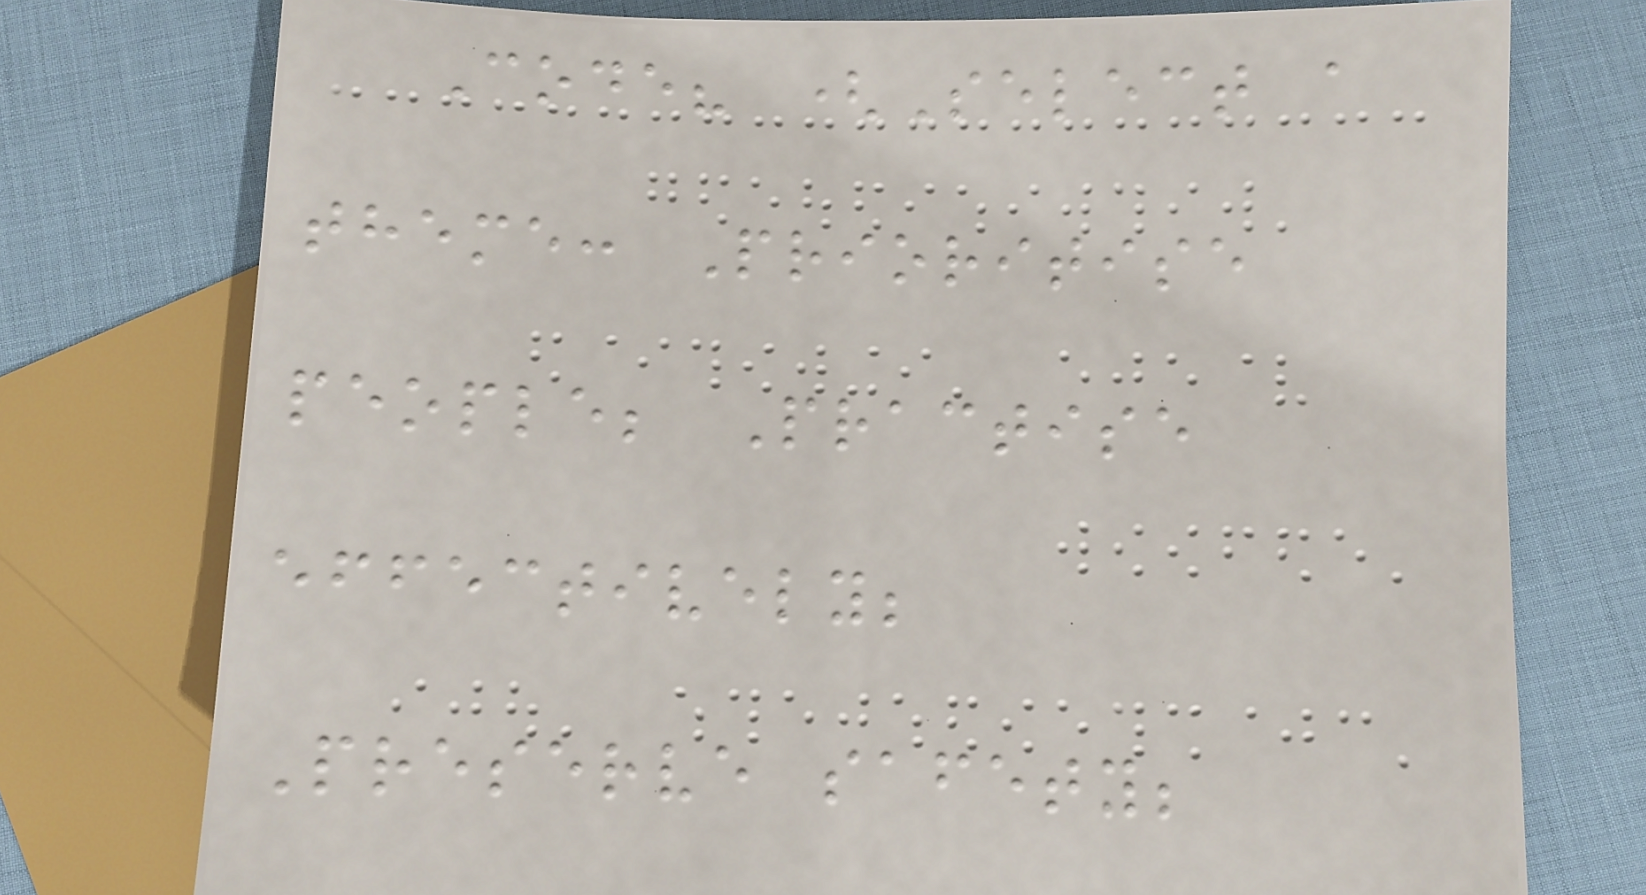Code? (Select a
theme: Prioritise
people; Practise
effectively;
Preserve safety;
